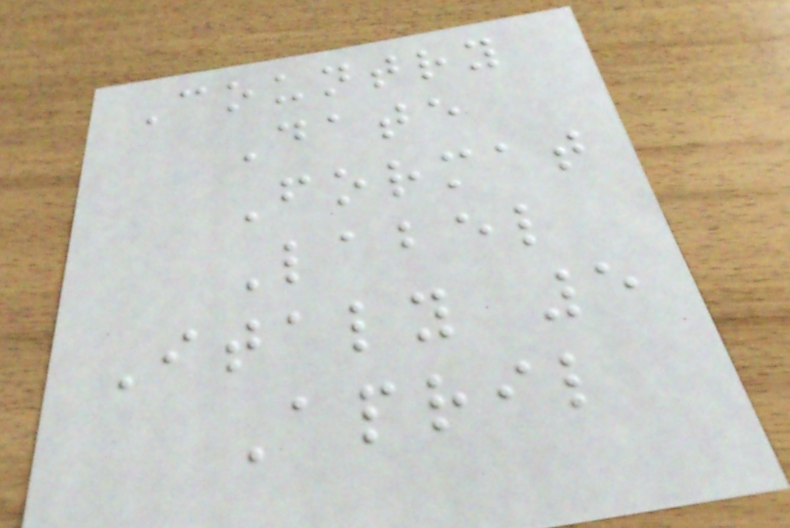Country
Date
Format
Label
Italy 5
April
